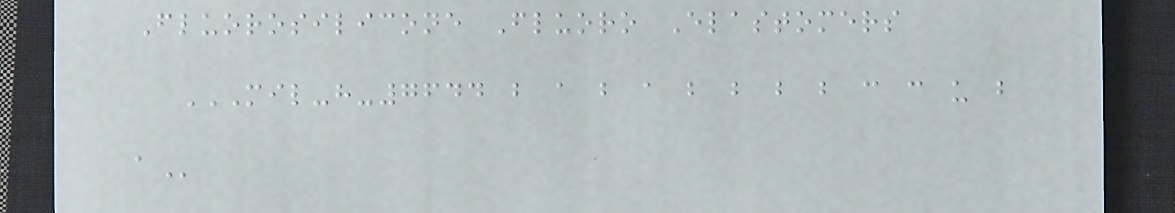Fluorosilicone Fluoro Elastomers
MIL-H-7644 B A B A B B B B C C U B
A
